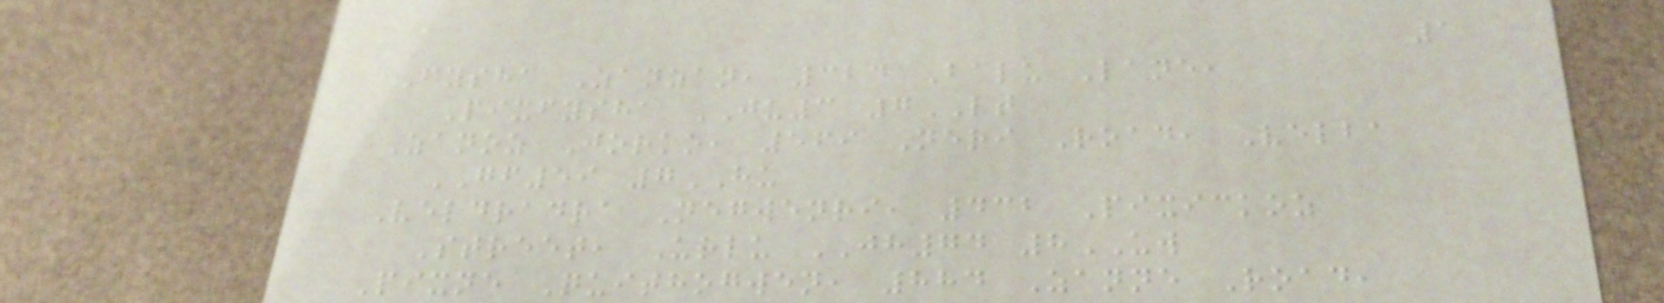1
Fysha Zanzan, 324 Balu Lane,
Pixfysha JU3 7LT
Zanoz Jorko, 569 Neri Road, Velba
GF59 7HU
Veldradra Negwenri, 432 Pixickoz
Street, Urlu JH74 8UW
Pixne Quithogwen, 884 Zanne Road,
